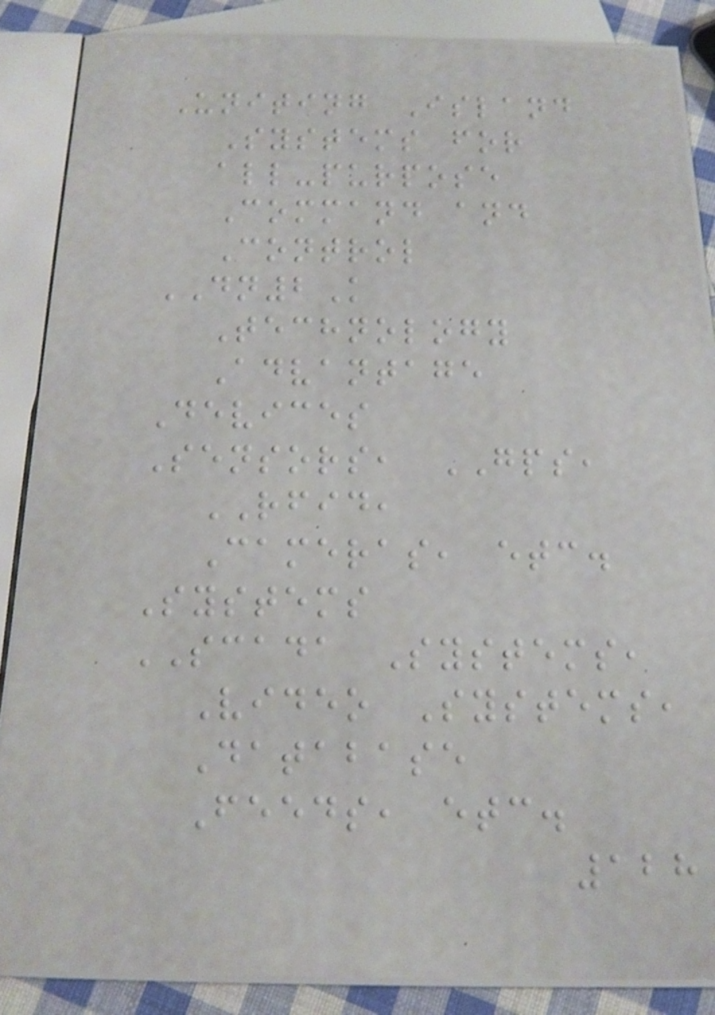Uniting Island
Systems for
all-purpose
Command and
Control
DN2K
Technology
Advantage
Devices
Sensors, GPS,
RFID,
Cameras, etc.
Systems
SCADA Systems,
Video Systems,
Database
Feeds, etc.
128
